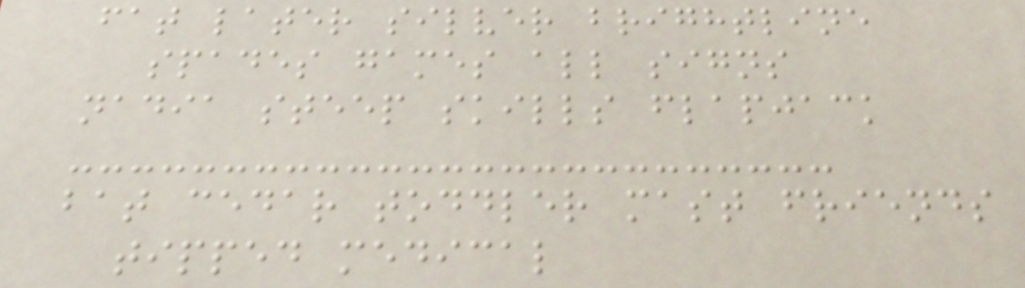fat later silver brightline
spades games all signs
nadia steep skills flapjack
bat cedar toddler mast friends
tipped medical
